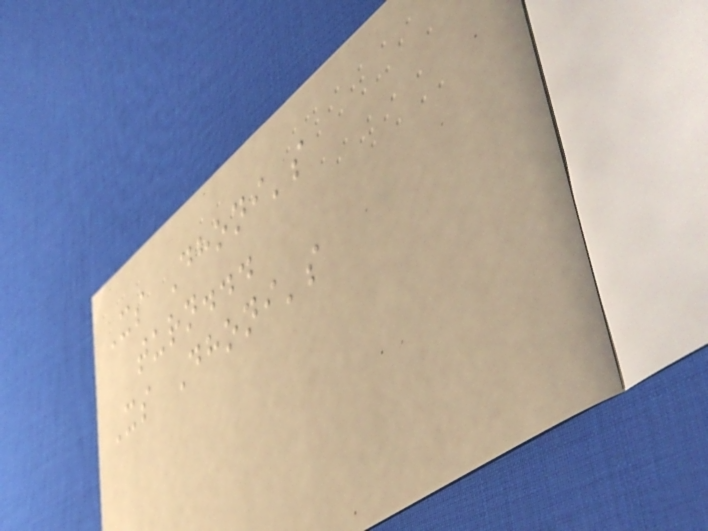Its Dhoni's
turn...
Its Dhoni's
